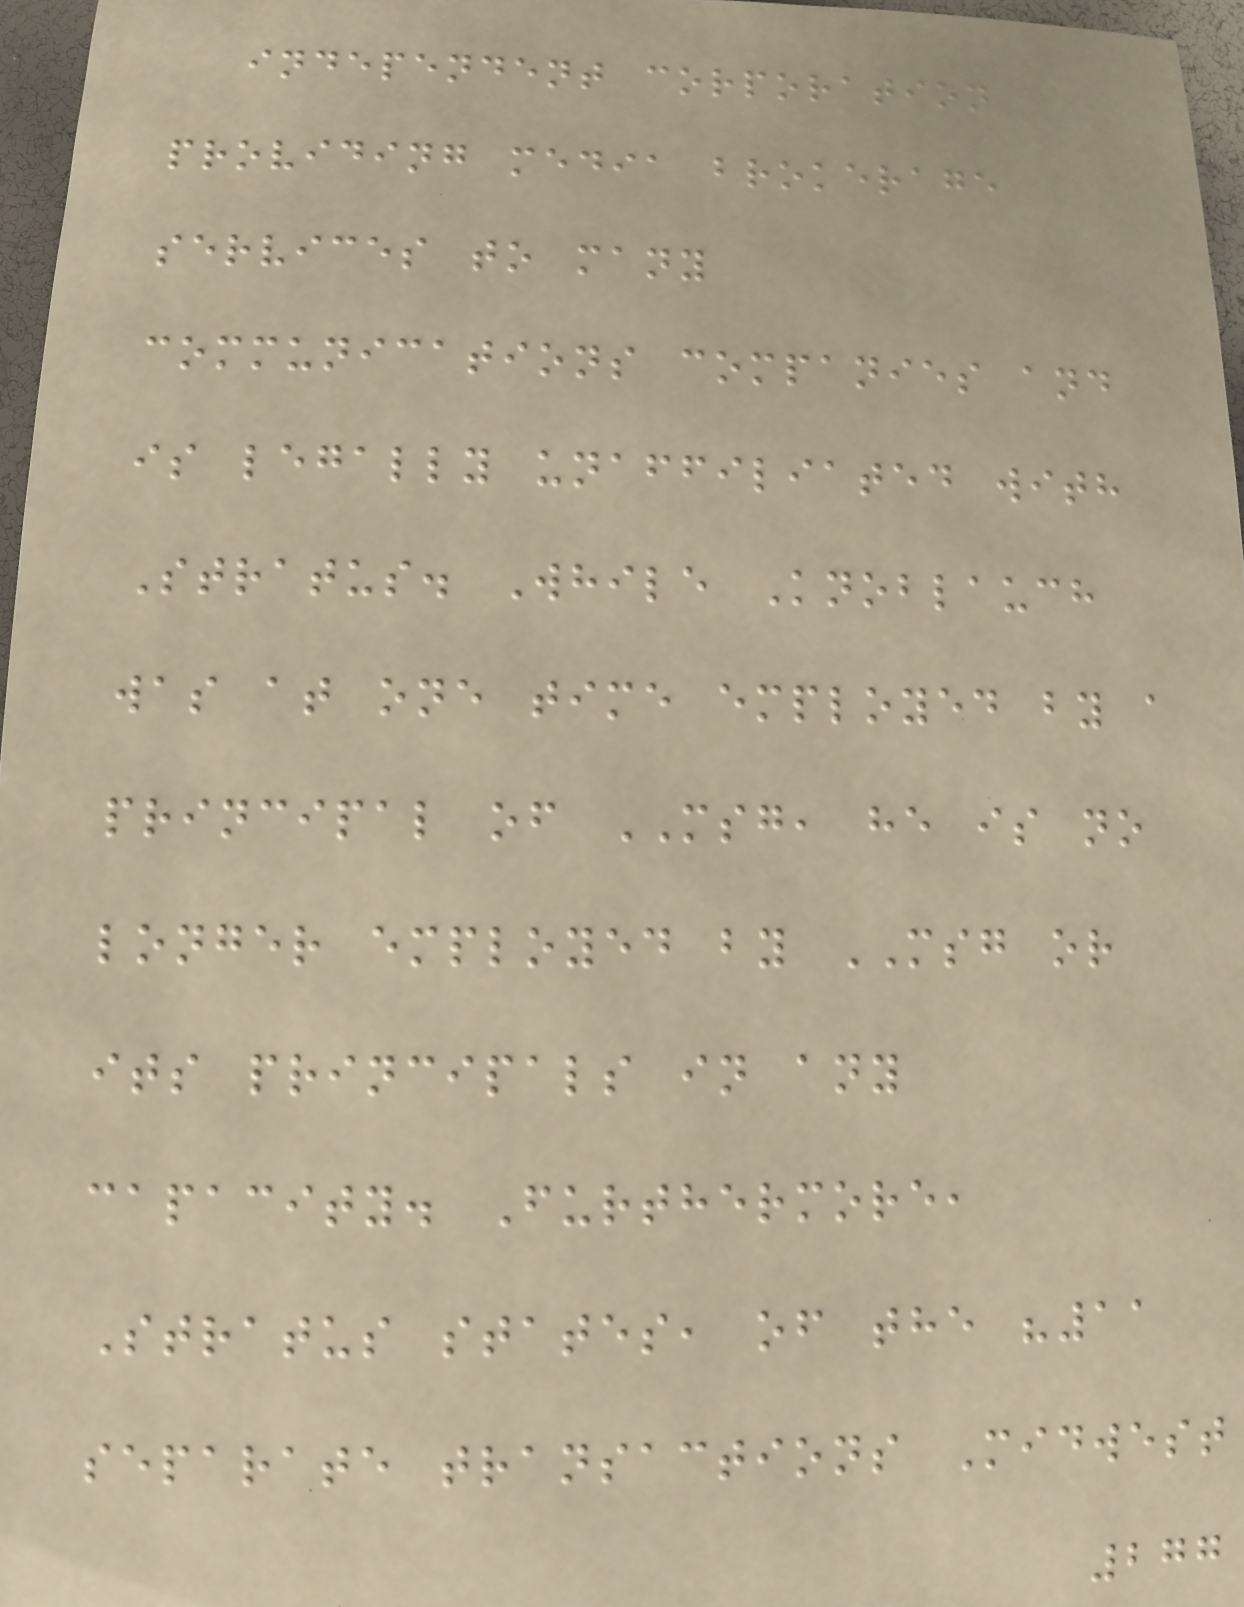independent corporation
providing media brokerage
services to many
communications companies and
is legally unaffiliated with
Stratus. While Knoblauch
was at one time employed by a
principal of MSG, he is no
longer employed by MSG or
its principals in any
capacity. Furthermore,
Stratus states, of the "11
separate transactions Midwest
277
